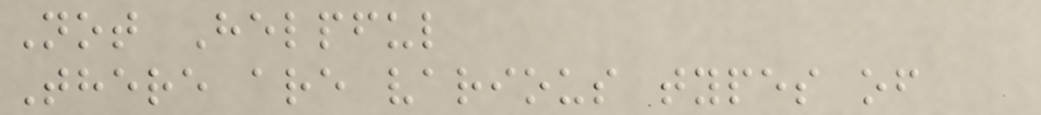Not Helpful
There are various types of
